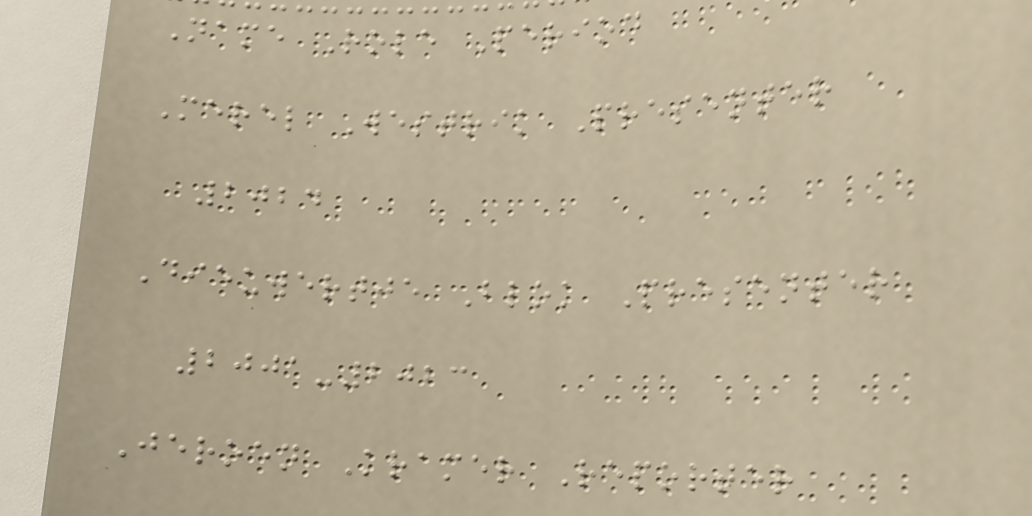Name Role Period
Merel Westrik Presenter
2024
Dieuwertje Blok Presenter
2001-2023
Jeroen Kramer Reporter
